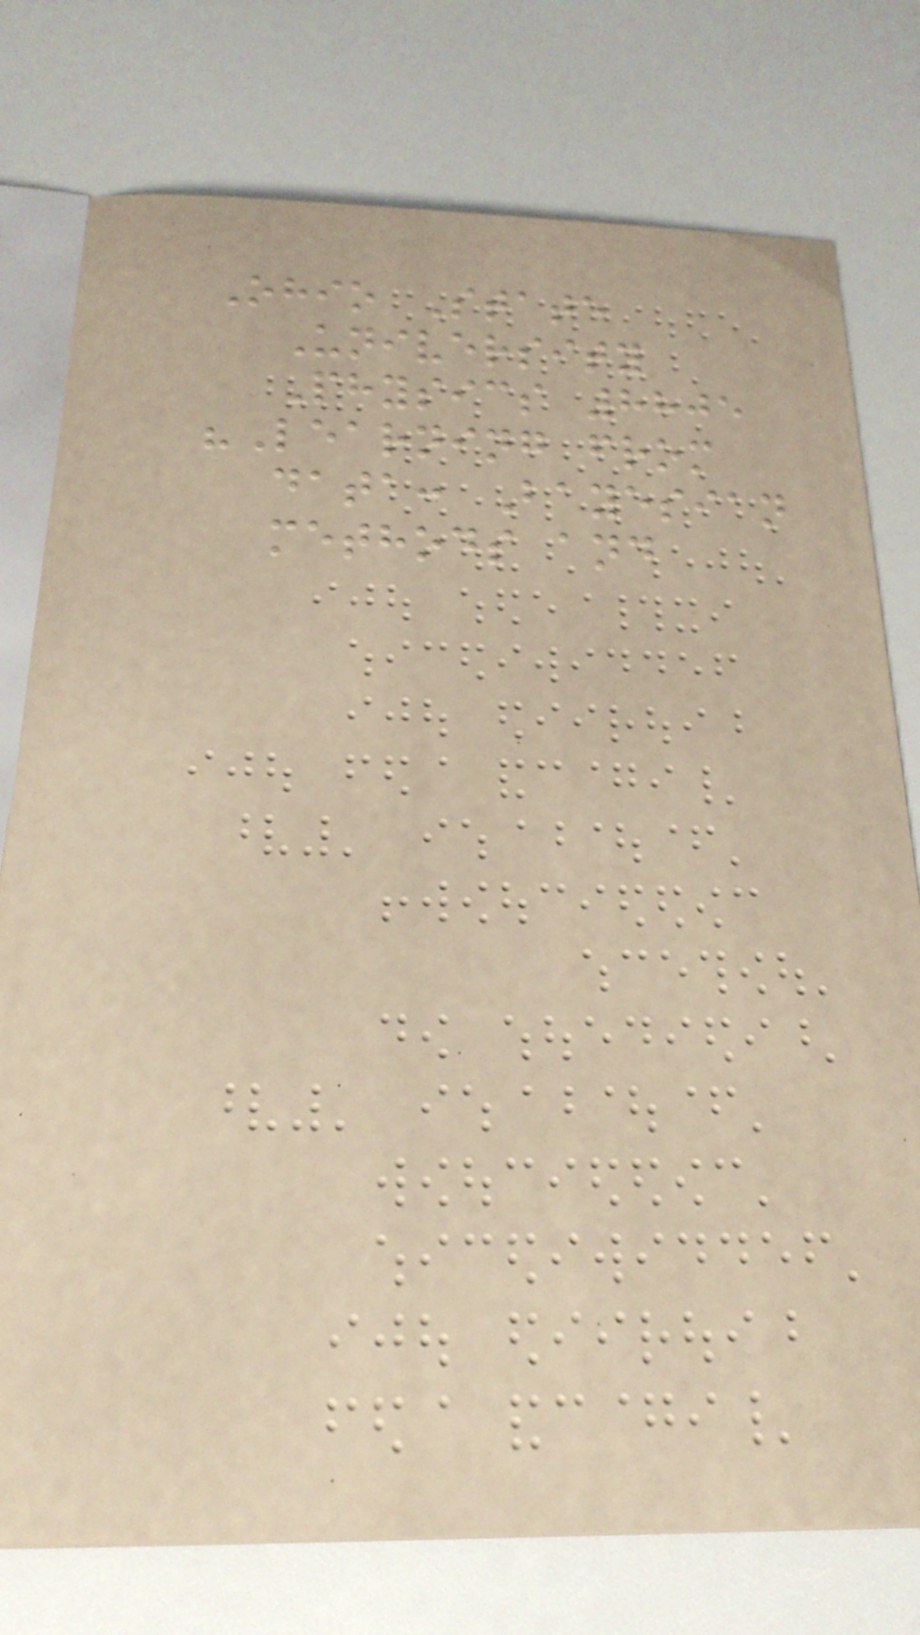Ohio State
University
Physics 8805
"Learning from
data: Bayesian
methods and
